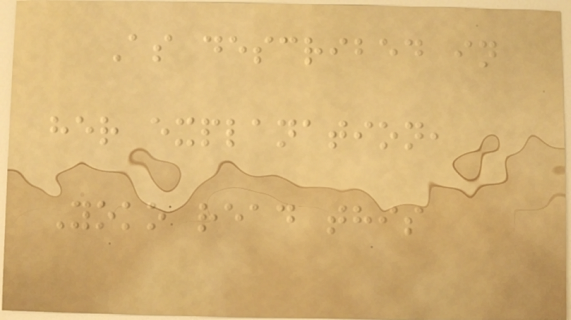As described in
her explanation,
Yoko read this
